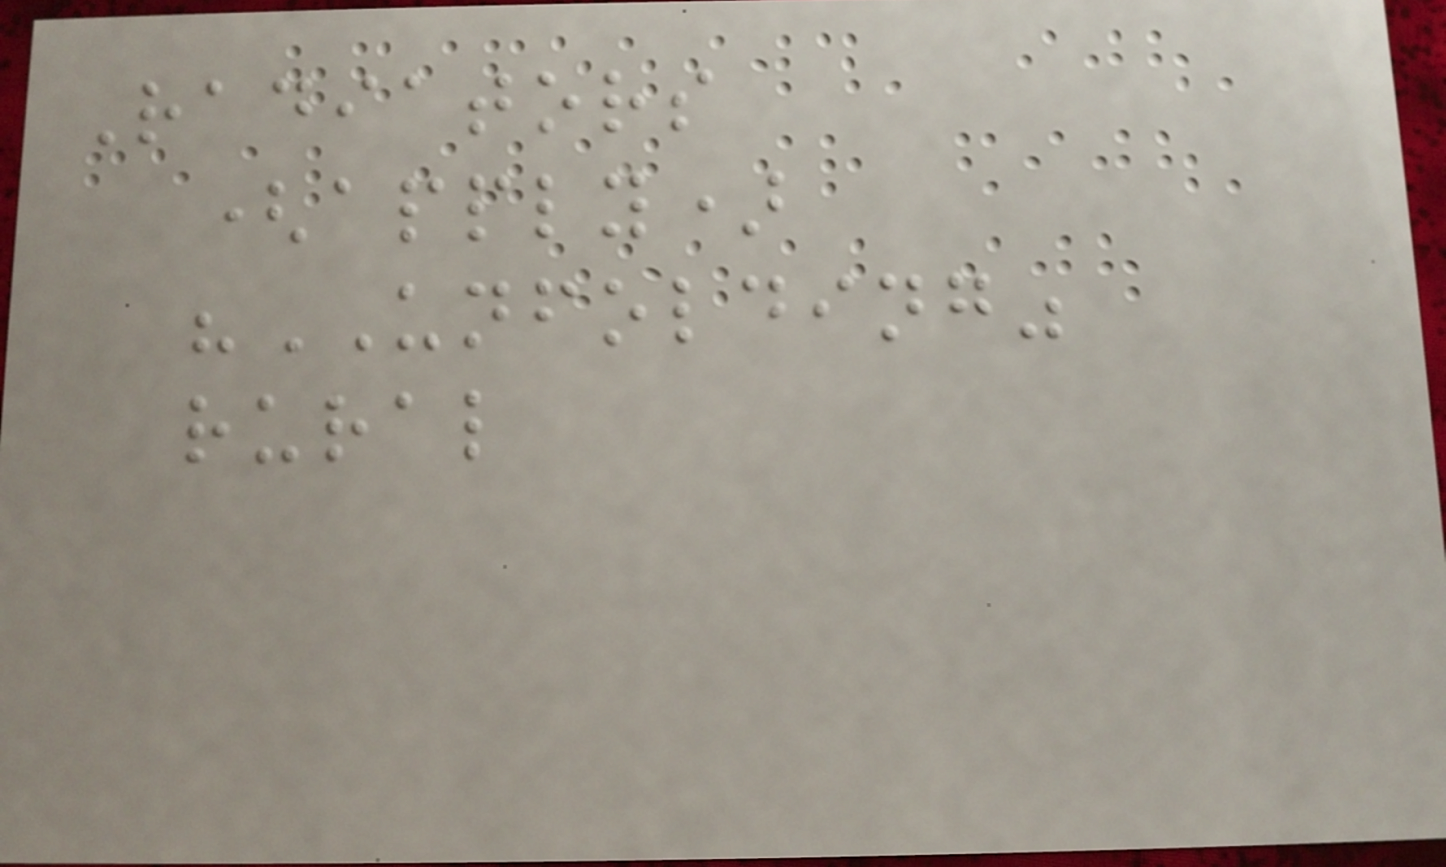Radiators
(apply)
"UNFOLDING"
rural
